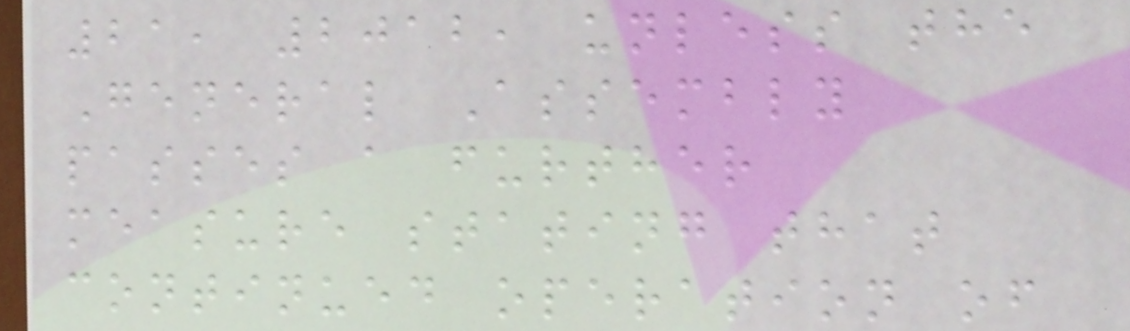21, 2012, unless the
General Assembly
passes a further
measure stating that
continued operation of
